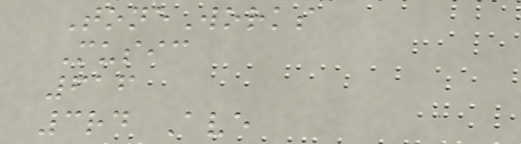ToneWorks
Music
616
3rd Ave
